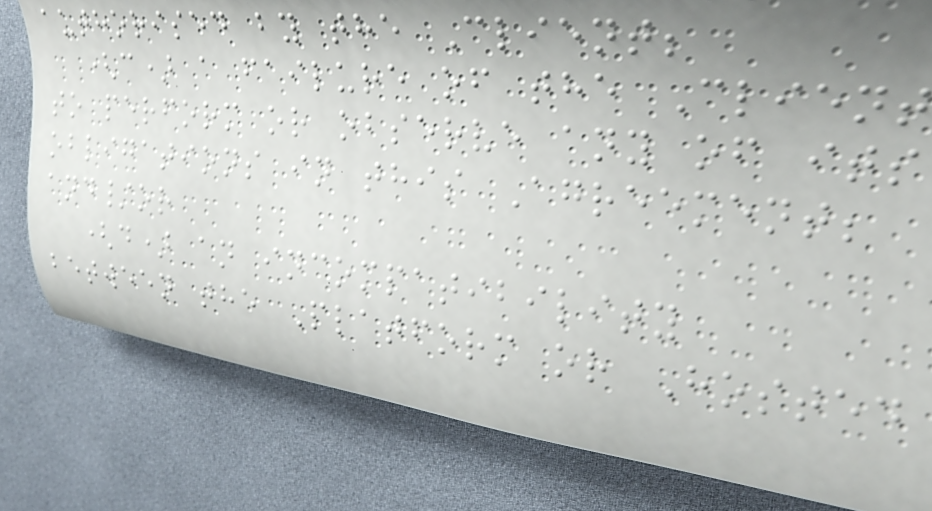authorised by the Client;
(c) a failure of the Client
to perform or observe any of its
obligations in this Agreement;
and/or
(d) an incompatibility
between the Platform or Hosted
